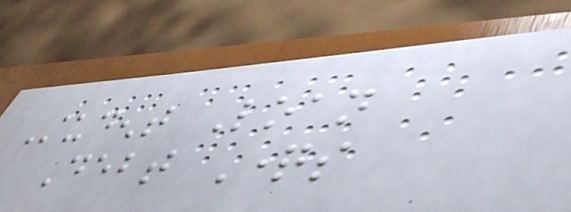Student Loan
Debt Questions
